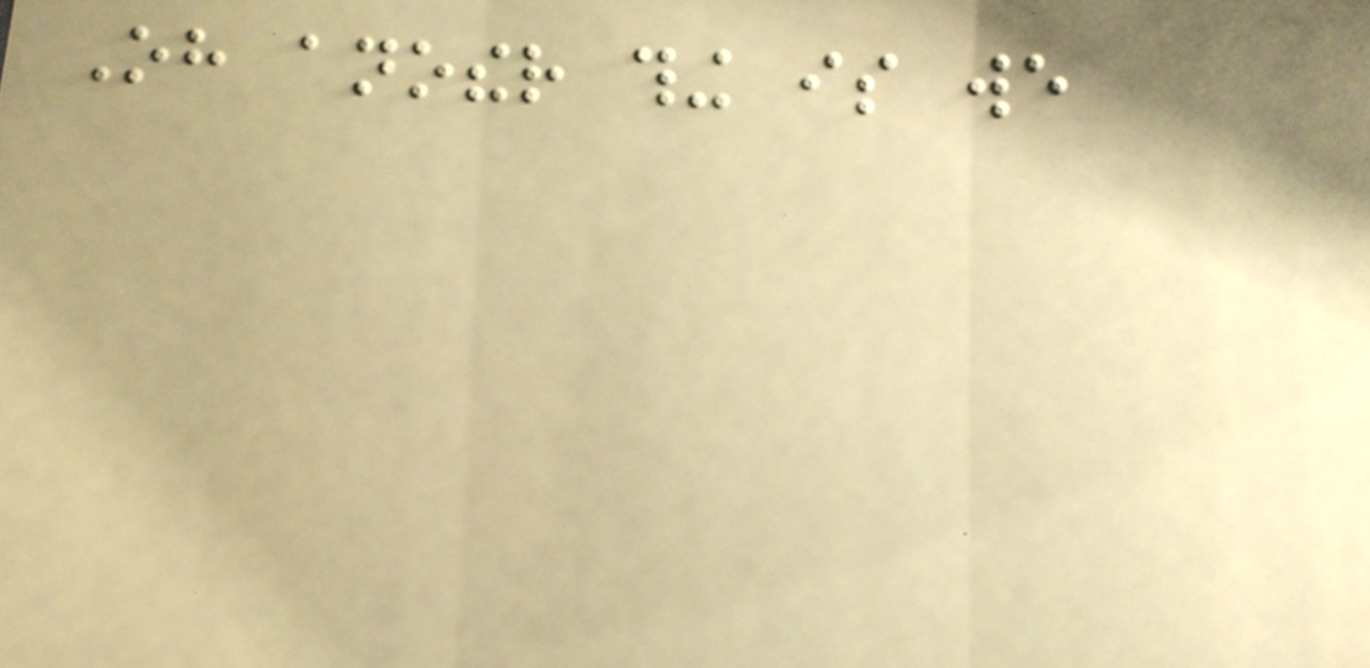Oh another thing is we
